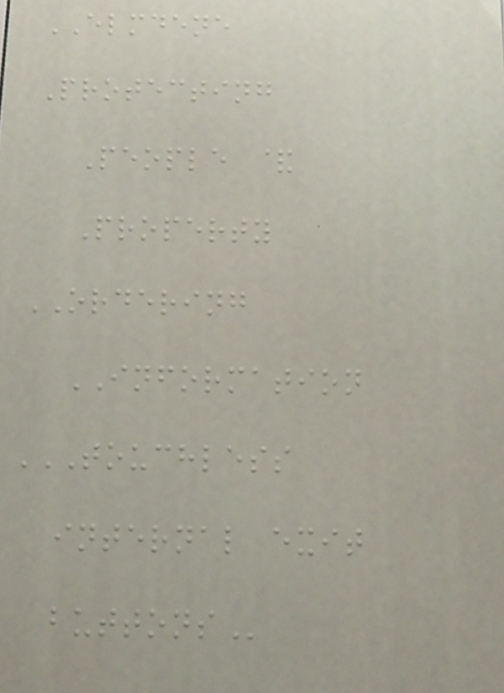ELMDENE
Protecting
People &
Property
ORDERING
INFORMATION
TOUCHLESS
INTERNAL EXIT
BUTTONS
